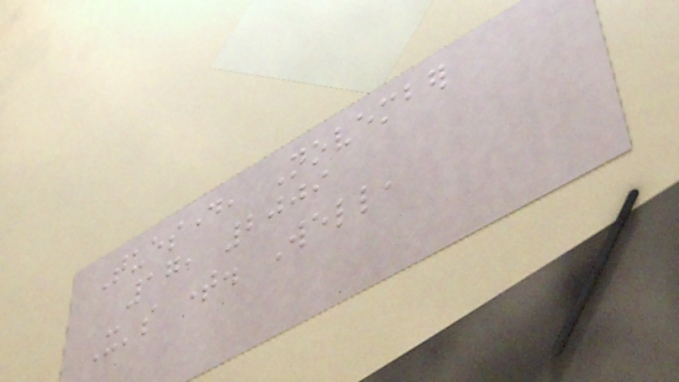Tuesday, November
17, 2009
It's time. Well,
